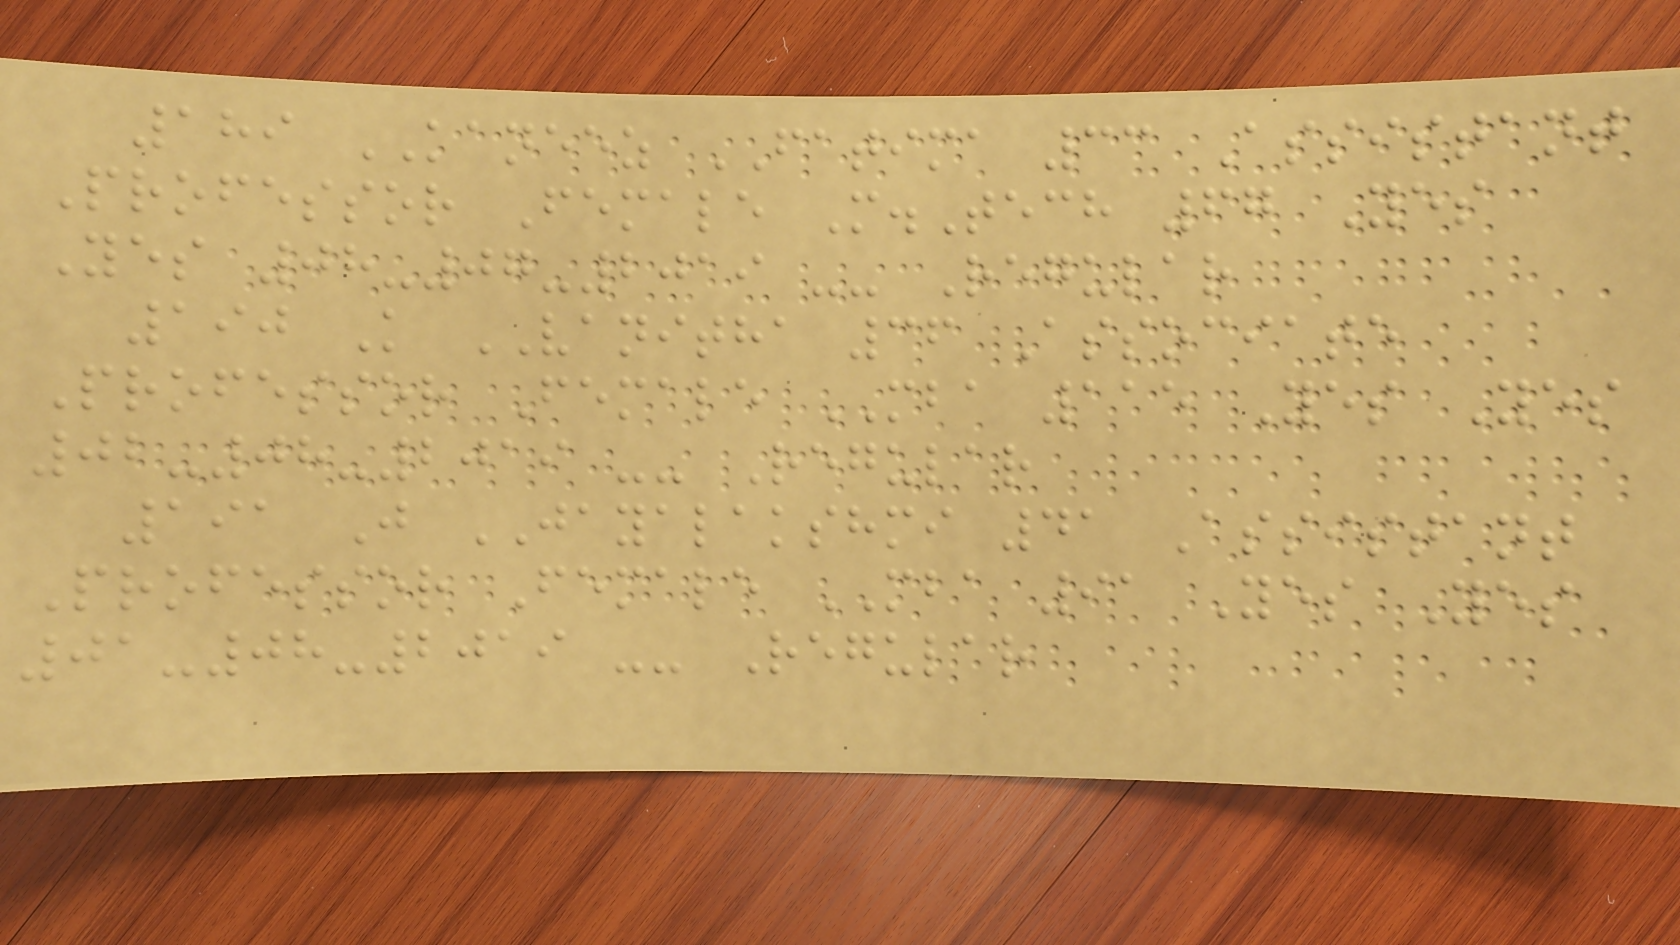189 KANEEZ FATIMA 33 Assistant
Professor Female M.Tech 67 Yes
Yes 08-07-2019 -- Regular
190 K VANITHA 36 Associate
Professor Female MBA 115 Yes Yes
02-08-2019 -- Regular
191 J JAYALAKSHMI 41 Assistant
Professor Female MBA 91 Yes Yes
01-08-2019 -- Regular
